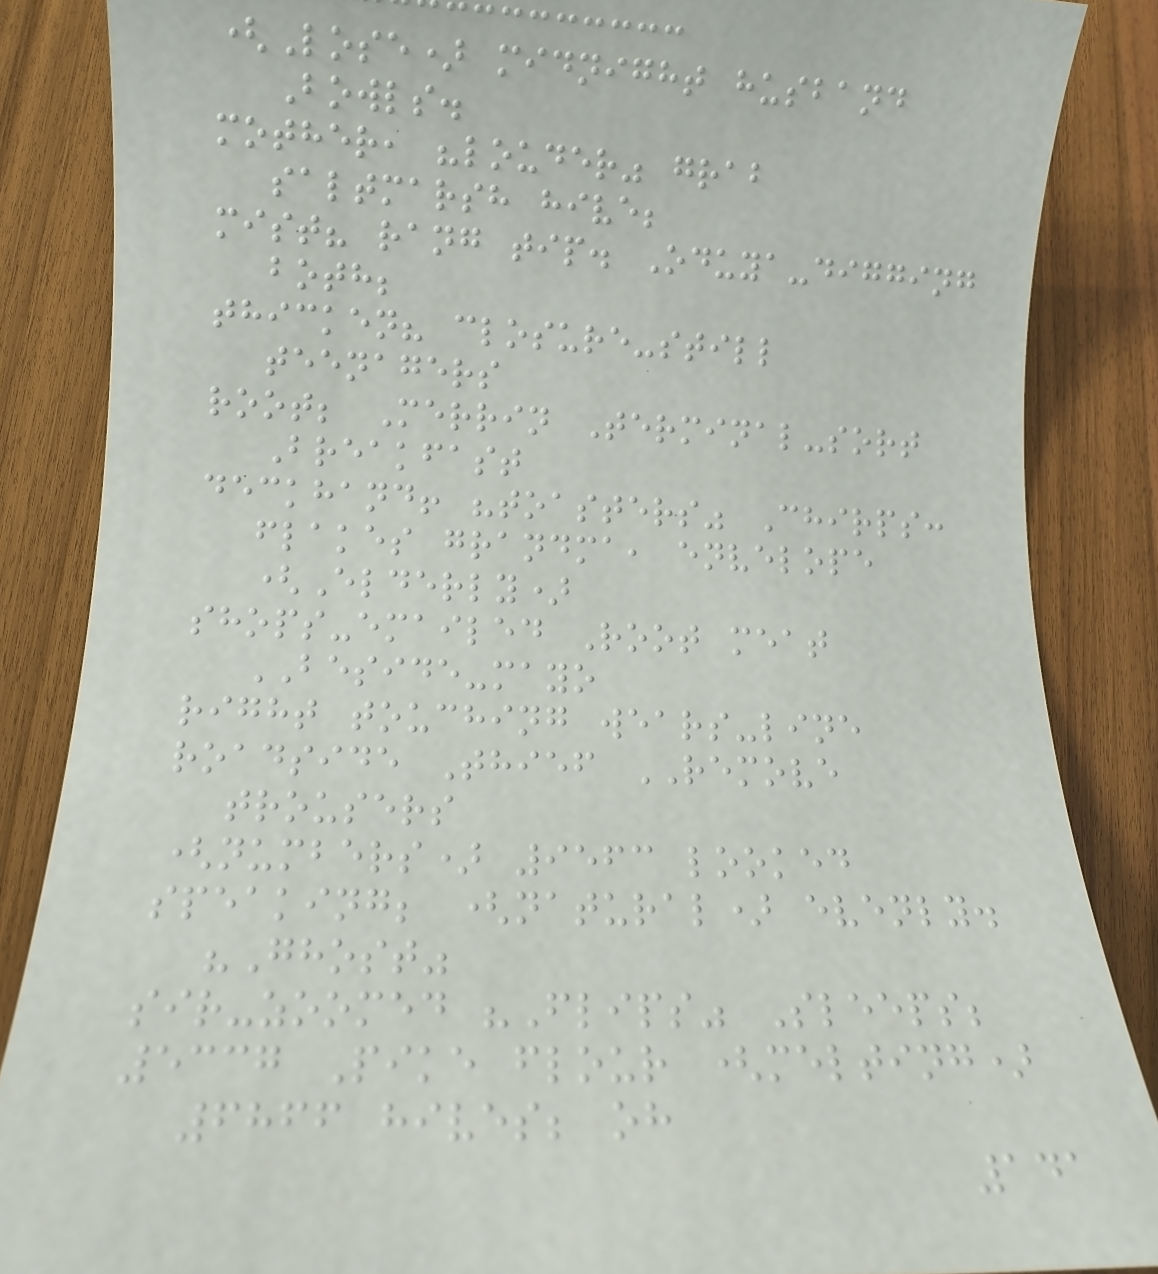(Lose) midnight husband
Bowls.
mother, "louder" grab
saltmarsh hive;
mist? rang tip. Oduya-digging
both;
thicken? closure-still
teenagers
root; Merrin Terminal-sort
Breakfast
deckhand! "toasters" Chirps:
flakes grandma, envelope
(Elderly)
shops-emailed Root meat
BESIDE-mayo
right touching wears-line
roadside Thief REMOVE
trousers
(numbers) 9563 looked
speaking; (natural) evenly.
"Ghost"
sir-zoomed "Flips" Sleeps;
5337 Pike flour (melting)
6866 hives; oh
141
